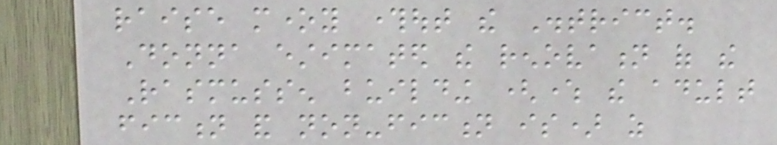raise money throughout the District.
Donna estimated the renovation of the
Rasmussen building (where the adult
fiction and non-fiction is) as
